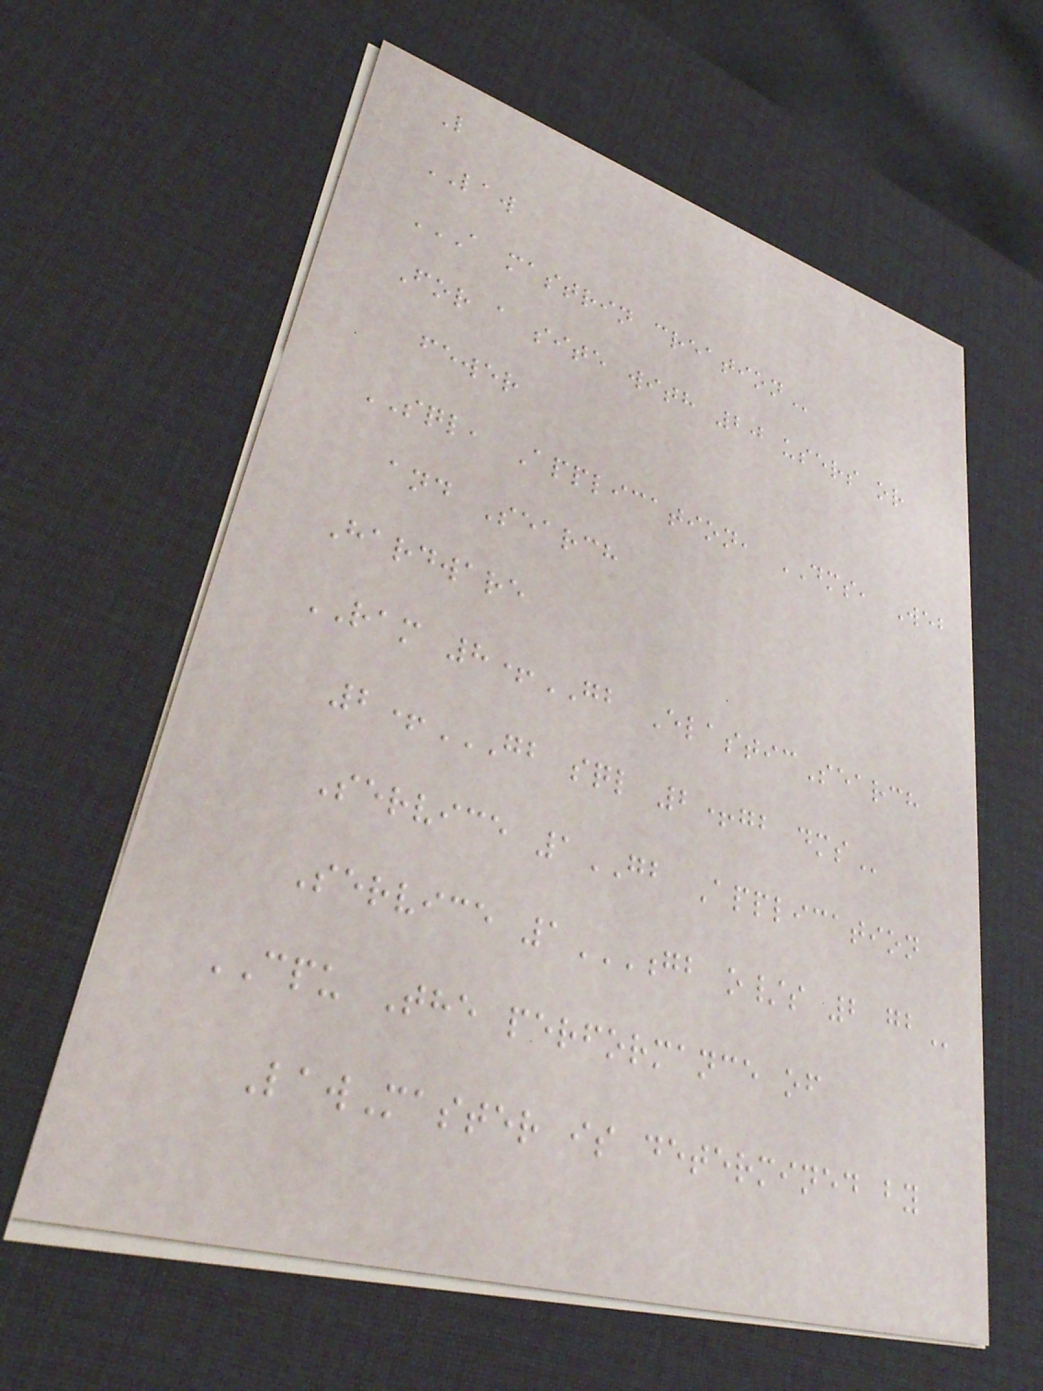L
LAW
A MASTRIN CREATION
For a site with 20 users or
fewer
SQL, Application, DMS, Web
and Search
Hardware
RAM 8+GB ElasticSearch
2+GB SQL 2+GB DMS
Service 1GB Application
Service 1GB O/S 2 GB
CPU The performance of
LawMaster is determined by
